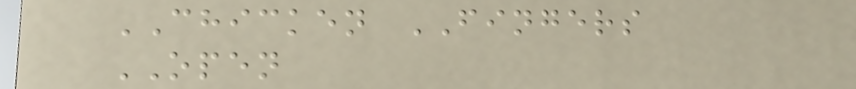CHICKEN FINGERS
OPEN
